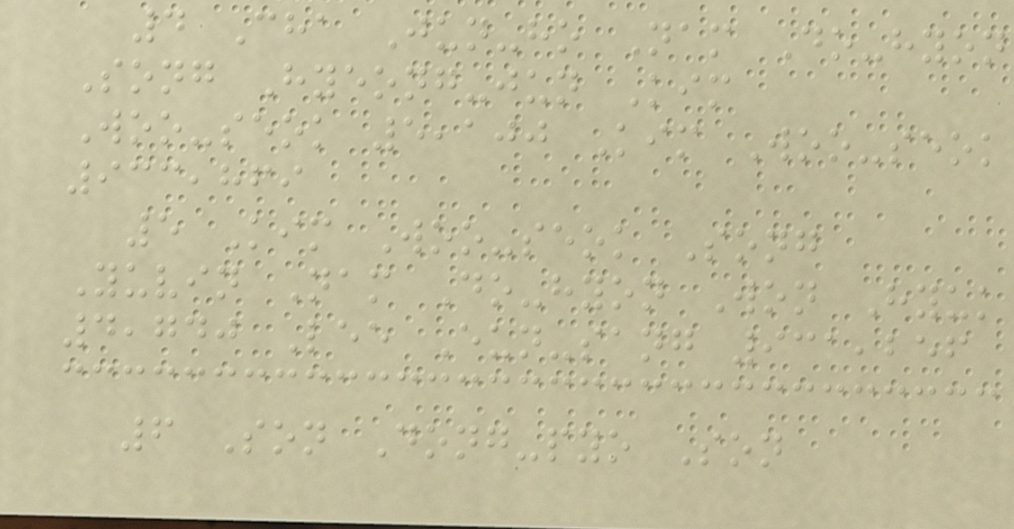4 Cha Jun-ho Nam Do-hyon
Song Hyeong-jun Kim
Woo-seok 5,100 Kim Woo-seok
933,869
5 Kim Woo-seok Song
Yuvin Nam Do-hyon Won Hyuk
4,740 Lee Eun-sang 931,256
6 Son Dong-pyo Son
